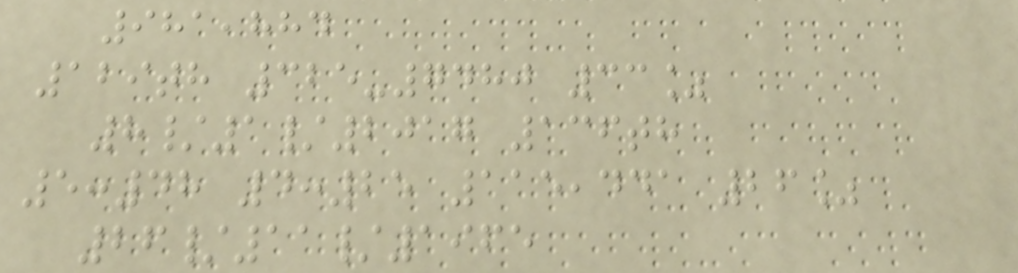981,884
129th 325-7480 33%
8/1/2017 136th
5:48 4:25 115,441 26%
26/11/1965
